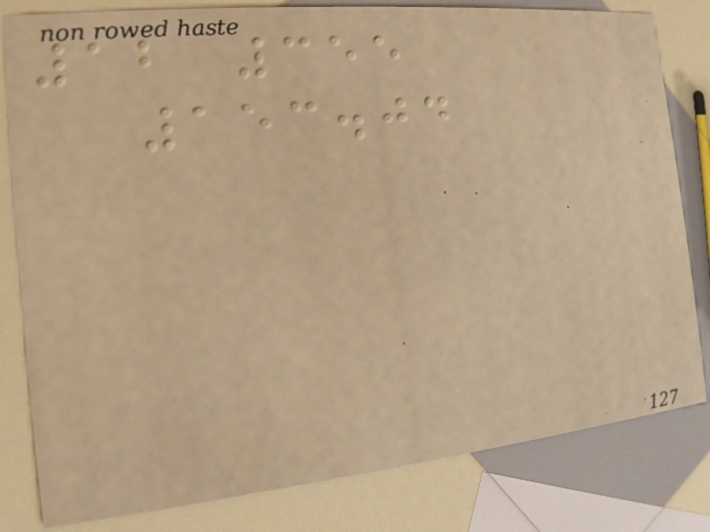12 355
153.04
